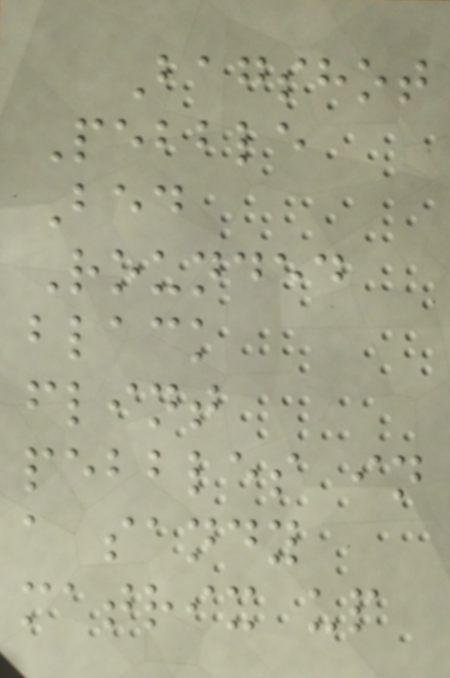Bagshot
Pebble
Bed
Rounded
black
flint
pebbles in
a sandy
matrix up
